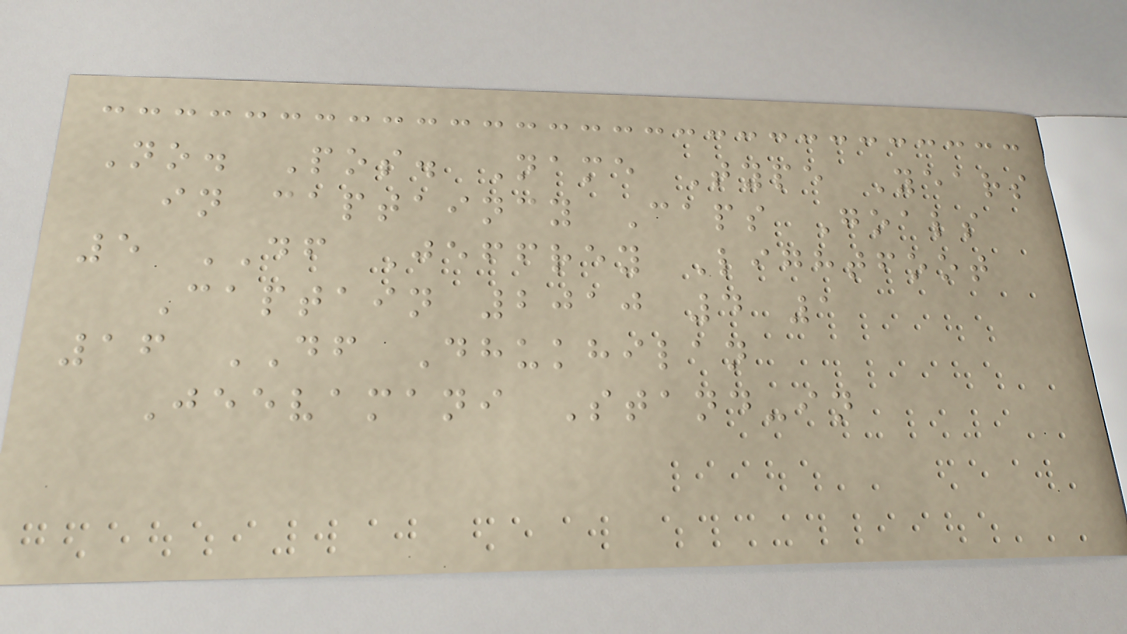No. Pos. Name Type Years
in captaincy Caps Goals
5 DF Jeffrey Lightfoot
Captain 2010 4 1
16 DF Dhukhilan
Jeevamani Stand-in
